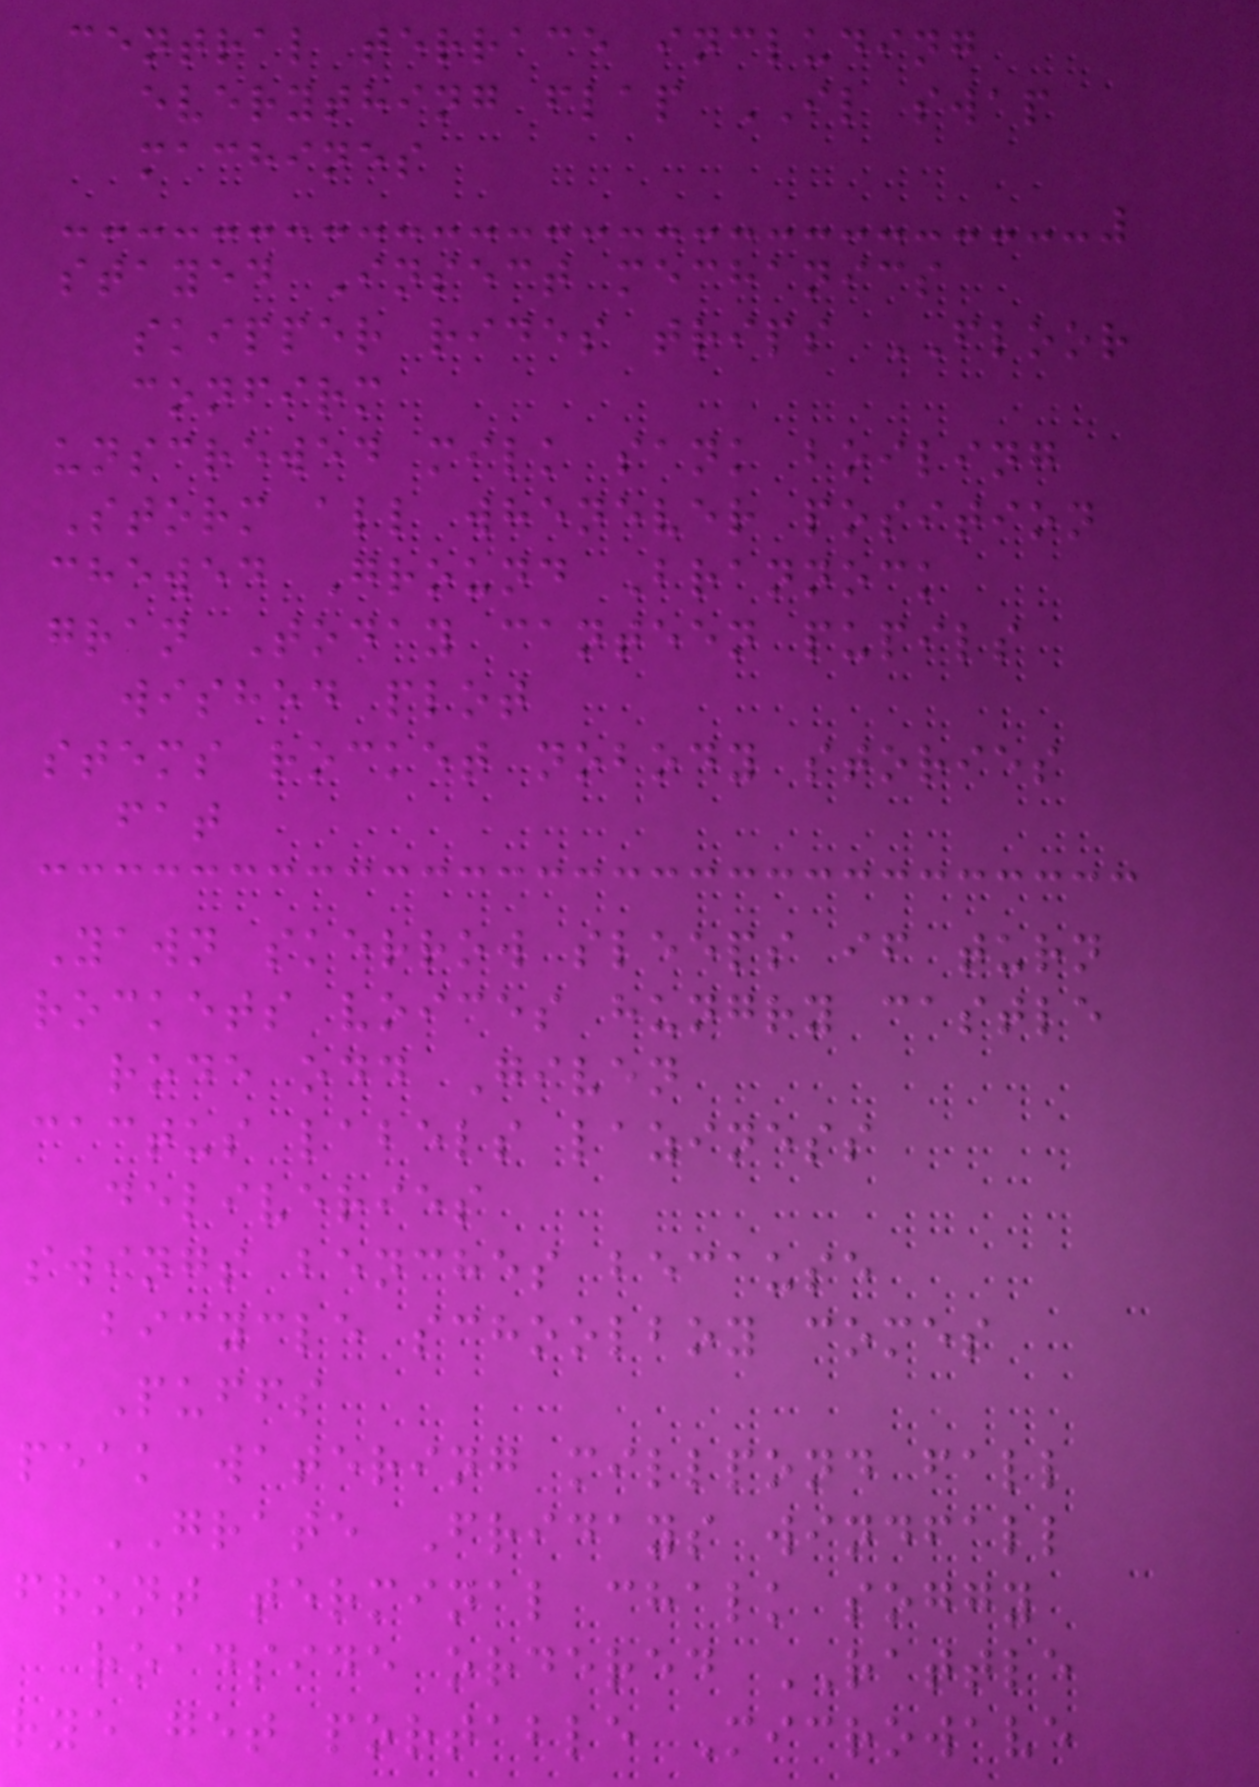central terrace including
everything flap IL swap
machines
stayed Insect mechanics
skipper rides trips FLOOR
confirm
unscrewed milk sank boiling
Storm all whenever position
chewed Ground Brannock
gran Today canteen pupils
wished plot
stems rocket nobody stories
fat
Yawn skerrow sleeps if turn
rockets voices hungry castle
rode odd Given
cactus labels laziness
deliveries
swings benches because
bicycle schoolboy comes
Puffs
peak watering millpond fall
GRATE Fridays windfall
front terminal chalk soggy
roadside ordered RATTLE
rye get portable Microwave
